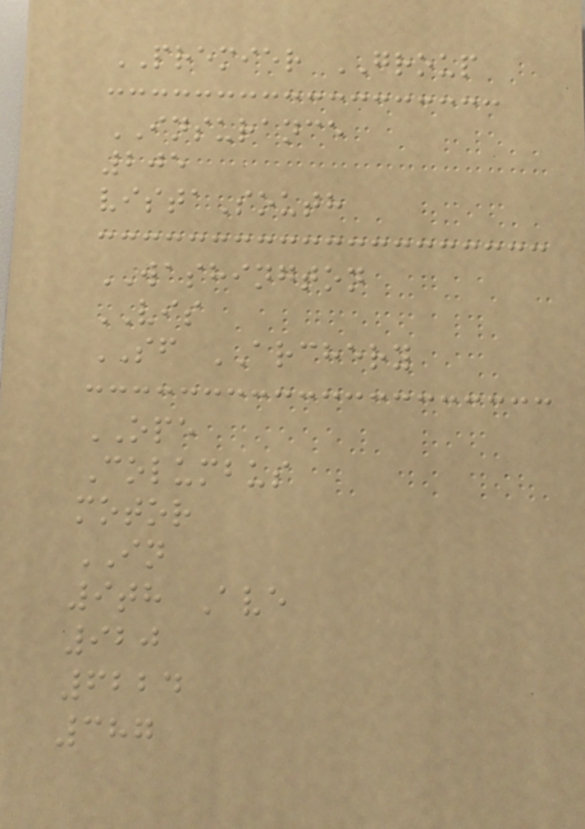PREMIER GROUP
INSURANCE
205
vistaSouth
WASHINGTON
VIS
SF ARCHERY
OPE
Columbus
motor
IN
9th Ave
920
6224
387
